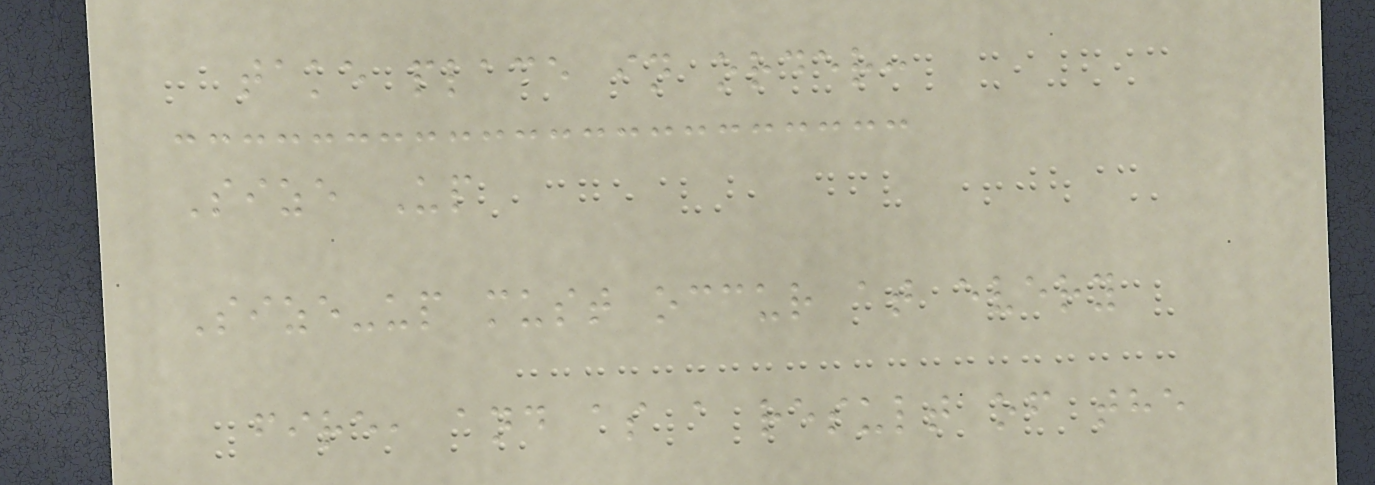take place in order:
Size Up
Size-up must occur at every
fire, and as a result of the
